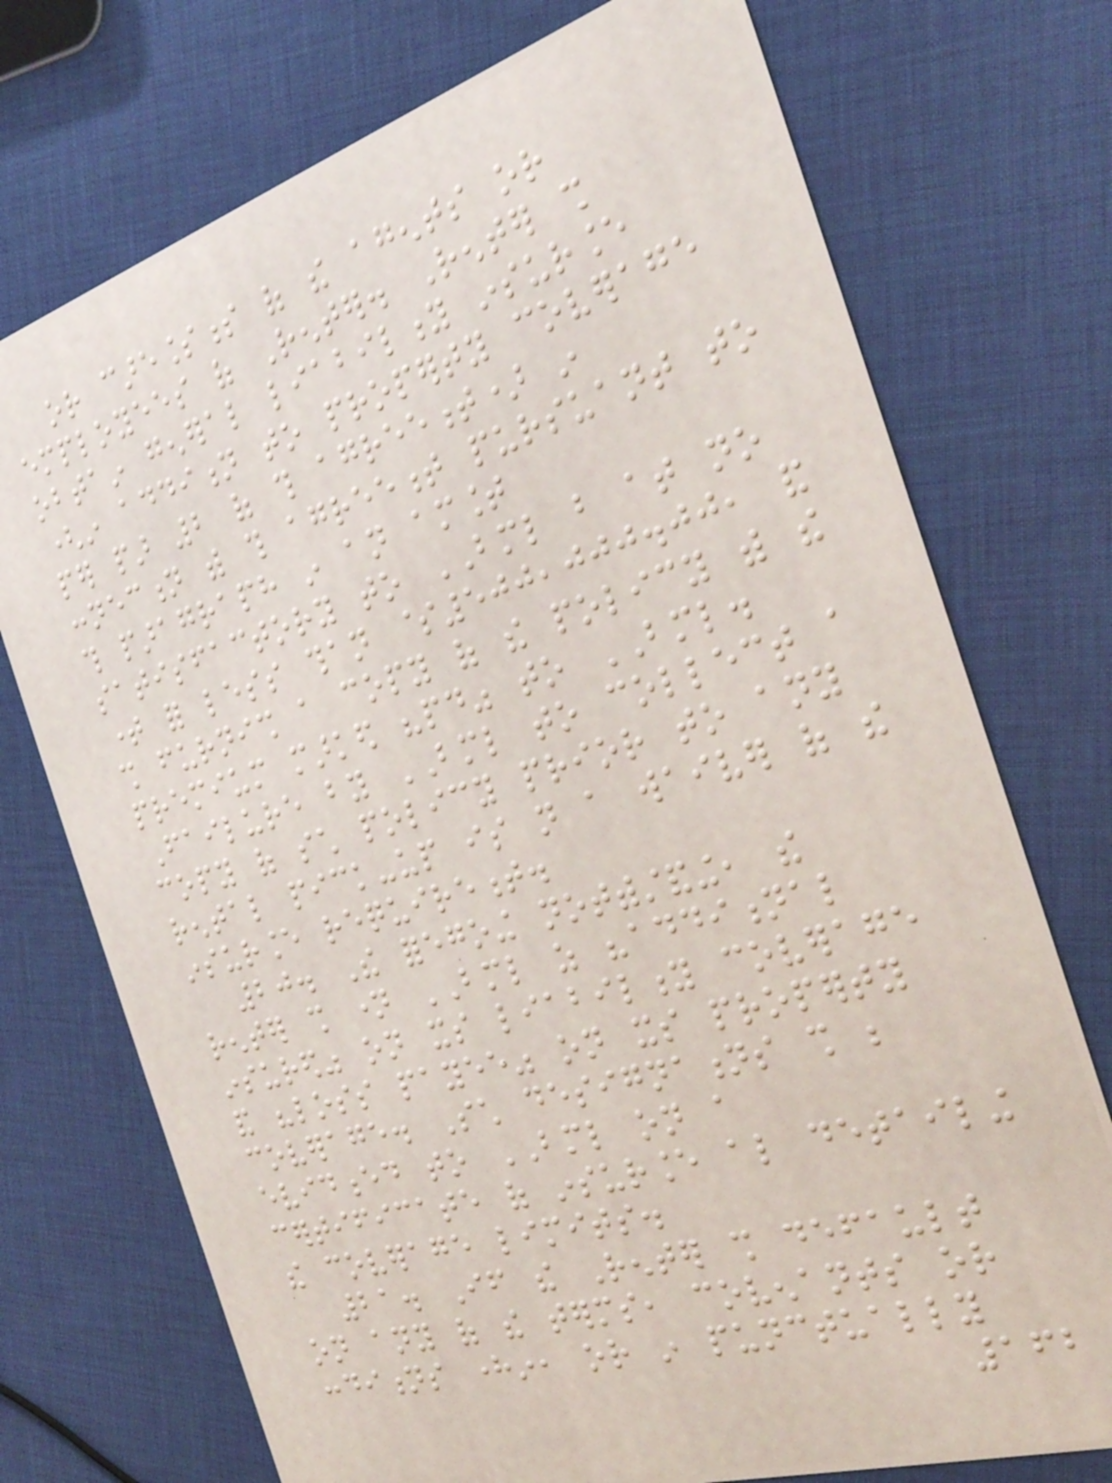or carelessness of the agents or
employees of Renter. Renter shall
obtain general liability insurance
(in addition to property coverage
per par 2 of this agreement) in
connection with this agreement pursuant to
this paragraph in an amount
satisfactory to BML but at no
time for less than $500,000.00, and
shall furnish a copy of the policy with the
premium marked "paid" to BML.
Failure by BML to collect a
copy of such policy prior to any
rental pick-up is not a waiver of the
insurance requirement.
20. The foregoing notwithstanding, the
renter shall name BML as "additional
insured" on its liability coverage
and "loss payee" on its property
coverage. Such designations shall be
evidenced to BML on a
certificate of insurance also detailing
the coverage limits.
21. If the Renter shall default
on any of the terms, covenants or
conditions herein, or in punctually
162
